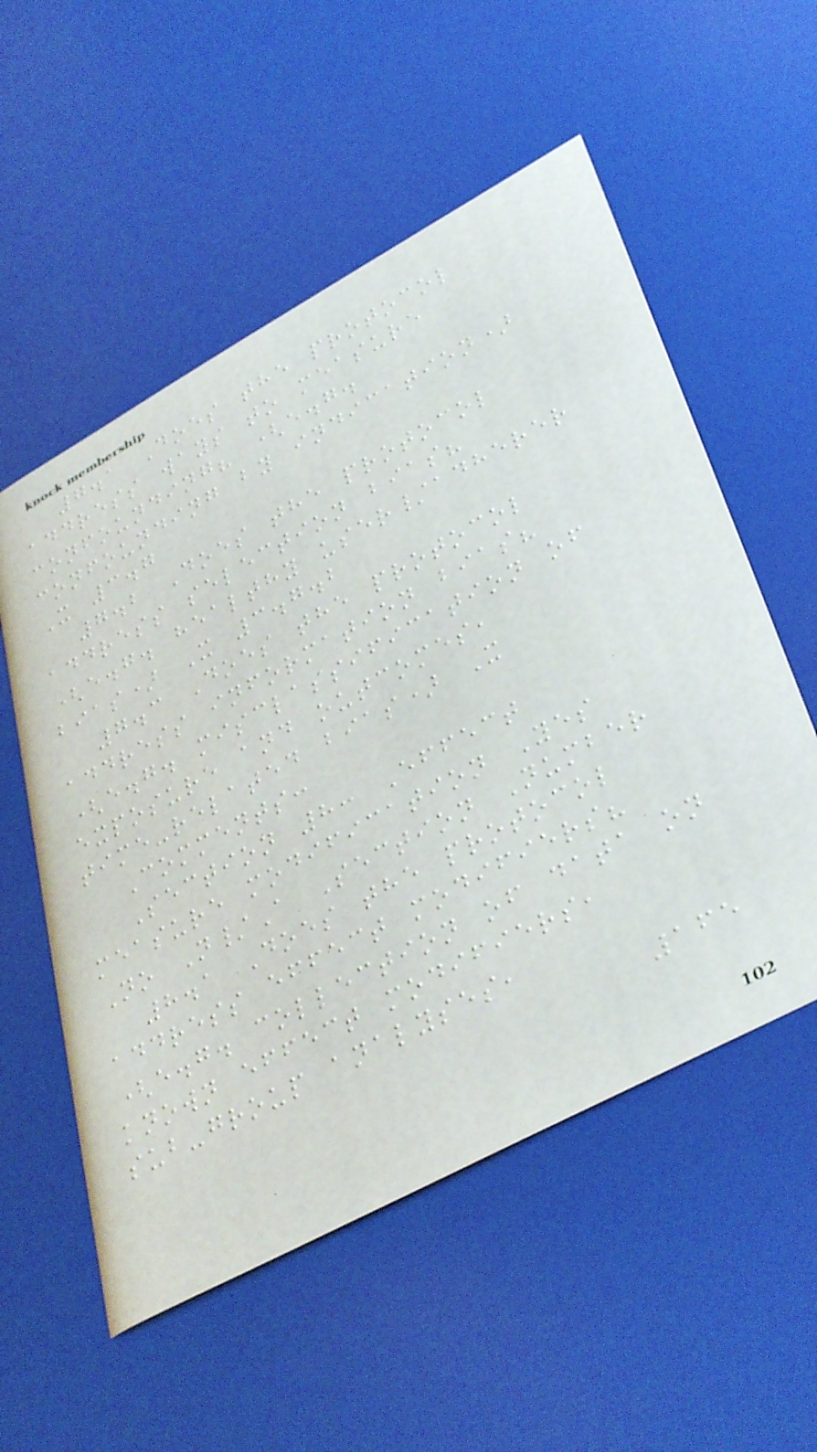7.1 Does the protocol
address ways to measure
confounding? (e.g.
confounding by indication)
X 3.7
7.2 Does the protocol
address selection bias?
(e.g. healthy user/adherer
bias) X 3.7.2
7.3 Does the protocol
address information bias?
(e.g. misclassification of
exposure and outcomes,
time-related bias) X
Comments:
Section 8: Effect
measure modification Yes
No N/A Section Number
8.1 Does the protocol
address effect modifiers?
(e.g. collection of data on
known effect modifiers,
sub-group analyses,
165
